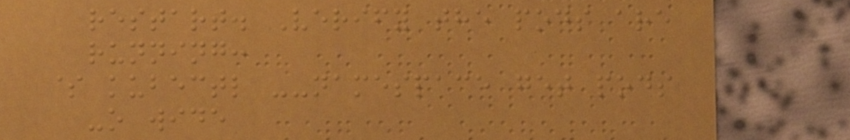restart. Verify the pods are
running:
$ kubectl --namespace get pods
-o wide
